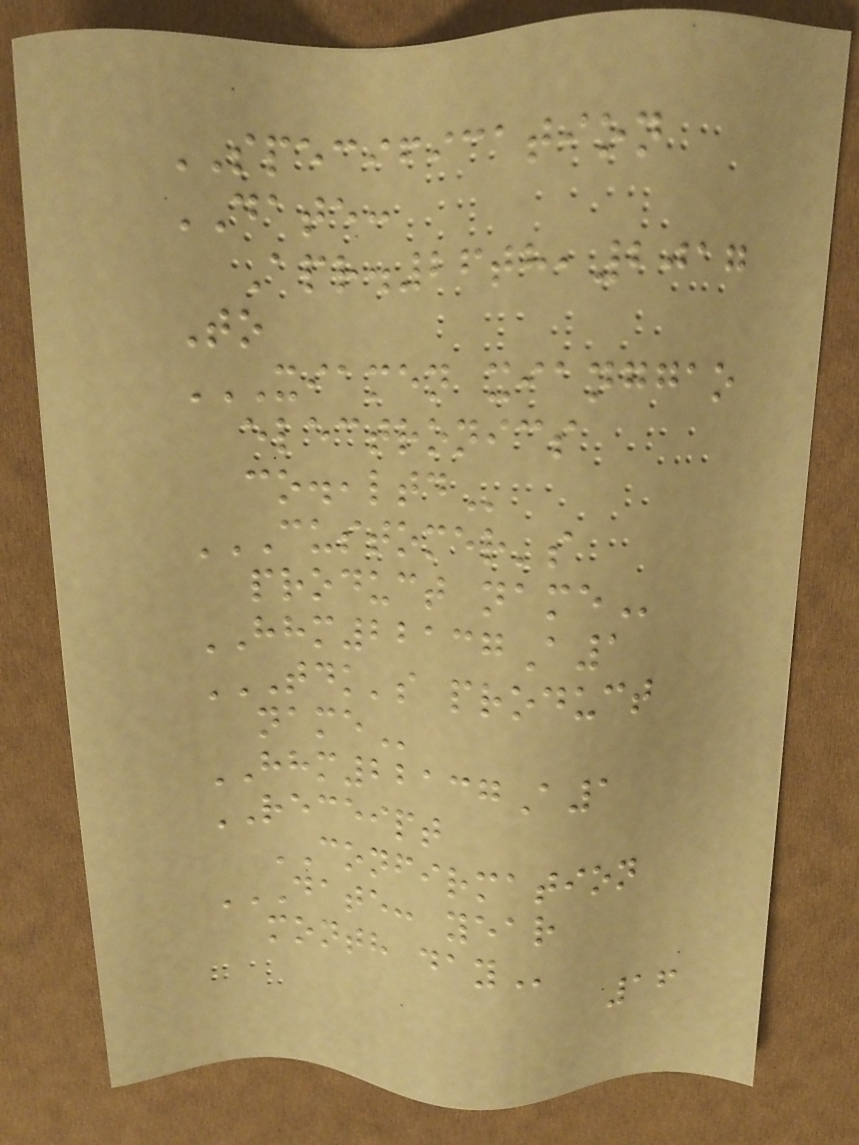SPECIFICATION
DATE:
Apr.26th,2017
To
XIAMEN XIANGGAO
ELECTRONICS
CO.,LTD
CUSTOMER'S
PRODUCT NAME
HHM22137A1
TDK'S PRODUCT
NAME
HHM22137A1
RECEIPT
CONFIRMATION
DATE: YEAR
MONTH DAY
16
